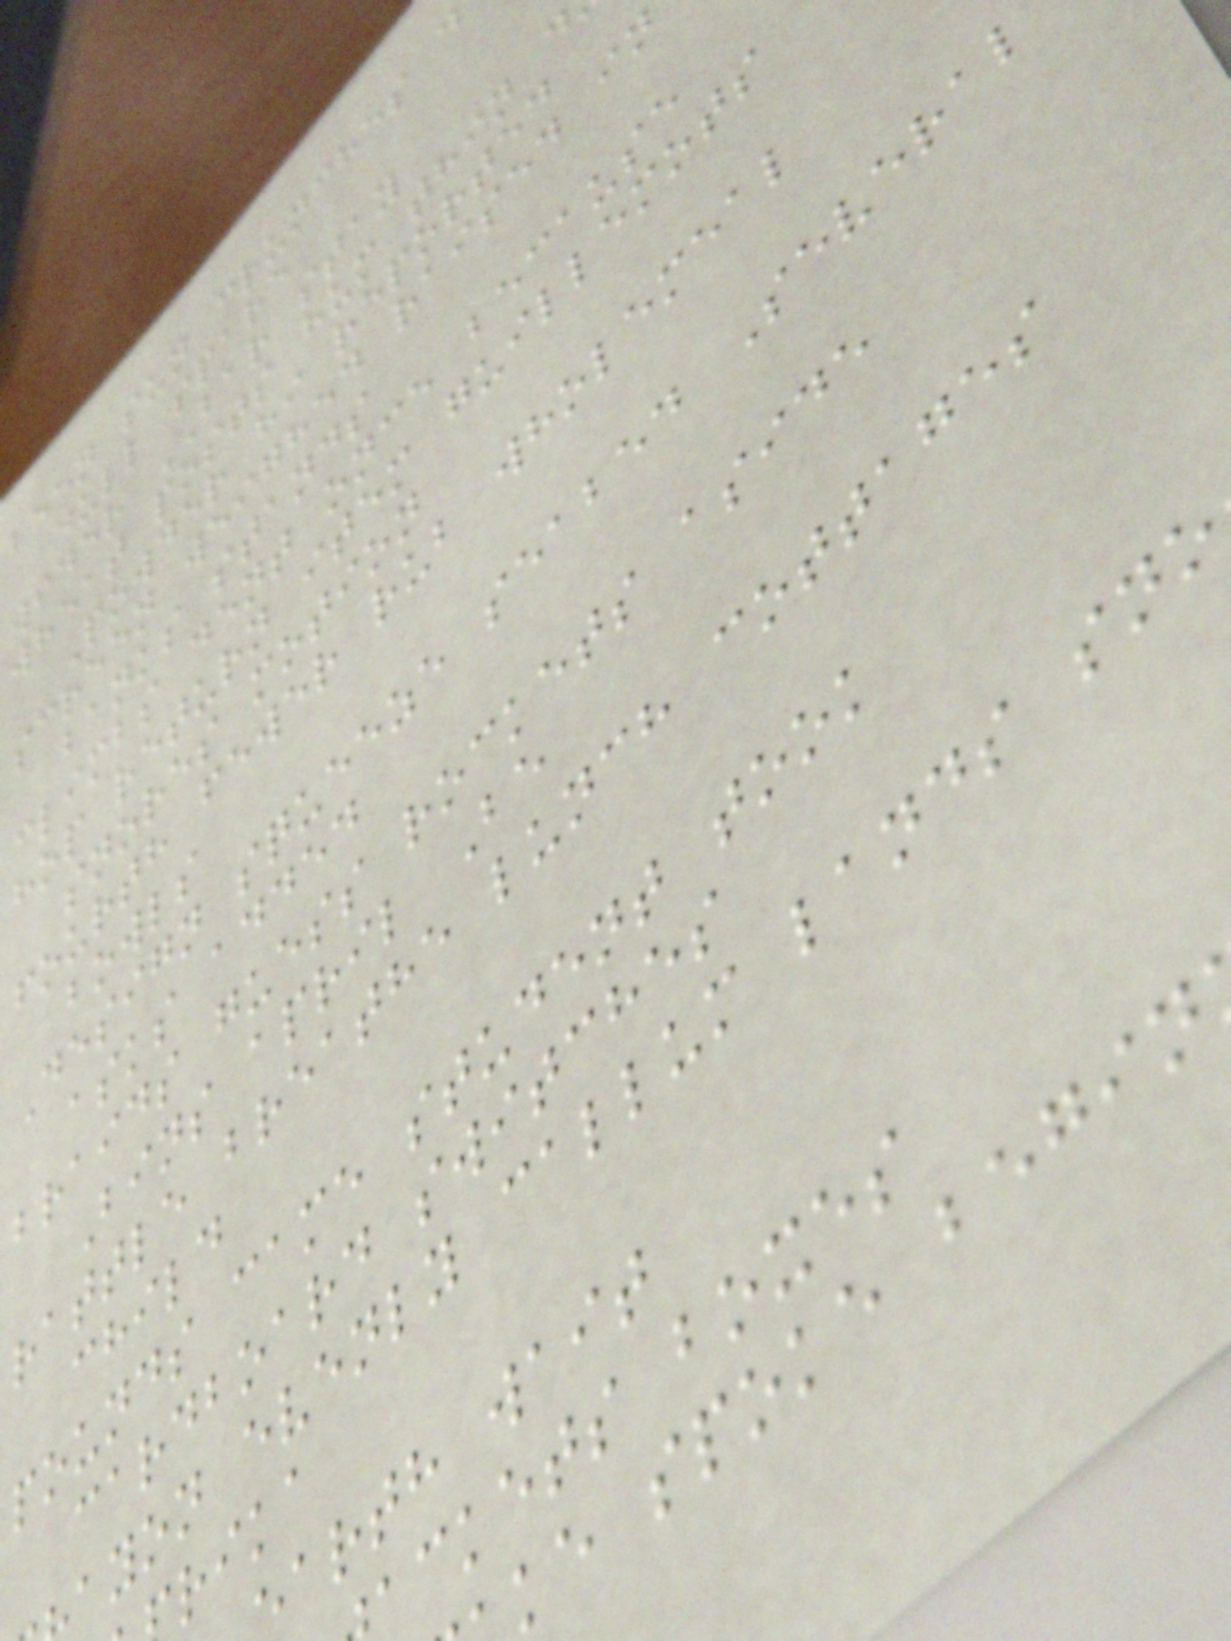been sun crunches d
dull spare
wider BAR stay
wheat posts hum thin d
Powder hi reported
screen weighed raised in
banks stands
climbs dent once because
hop return item guillemots
snores motion
fourth fewer rub wholemeal
bowls
Design squeeze seabed Several
asks added
braids guess rockets aside
Bins april Be
rattle breathe lunch cottages
child
pounds came student took
cardboard switches
ayon evenly callum lands sno
rika
arth wait
ckets boxes
ke spoke begin
